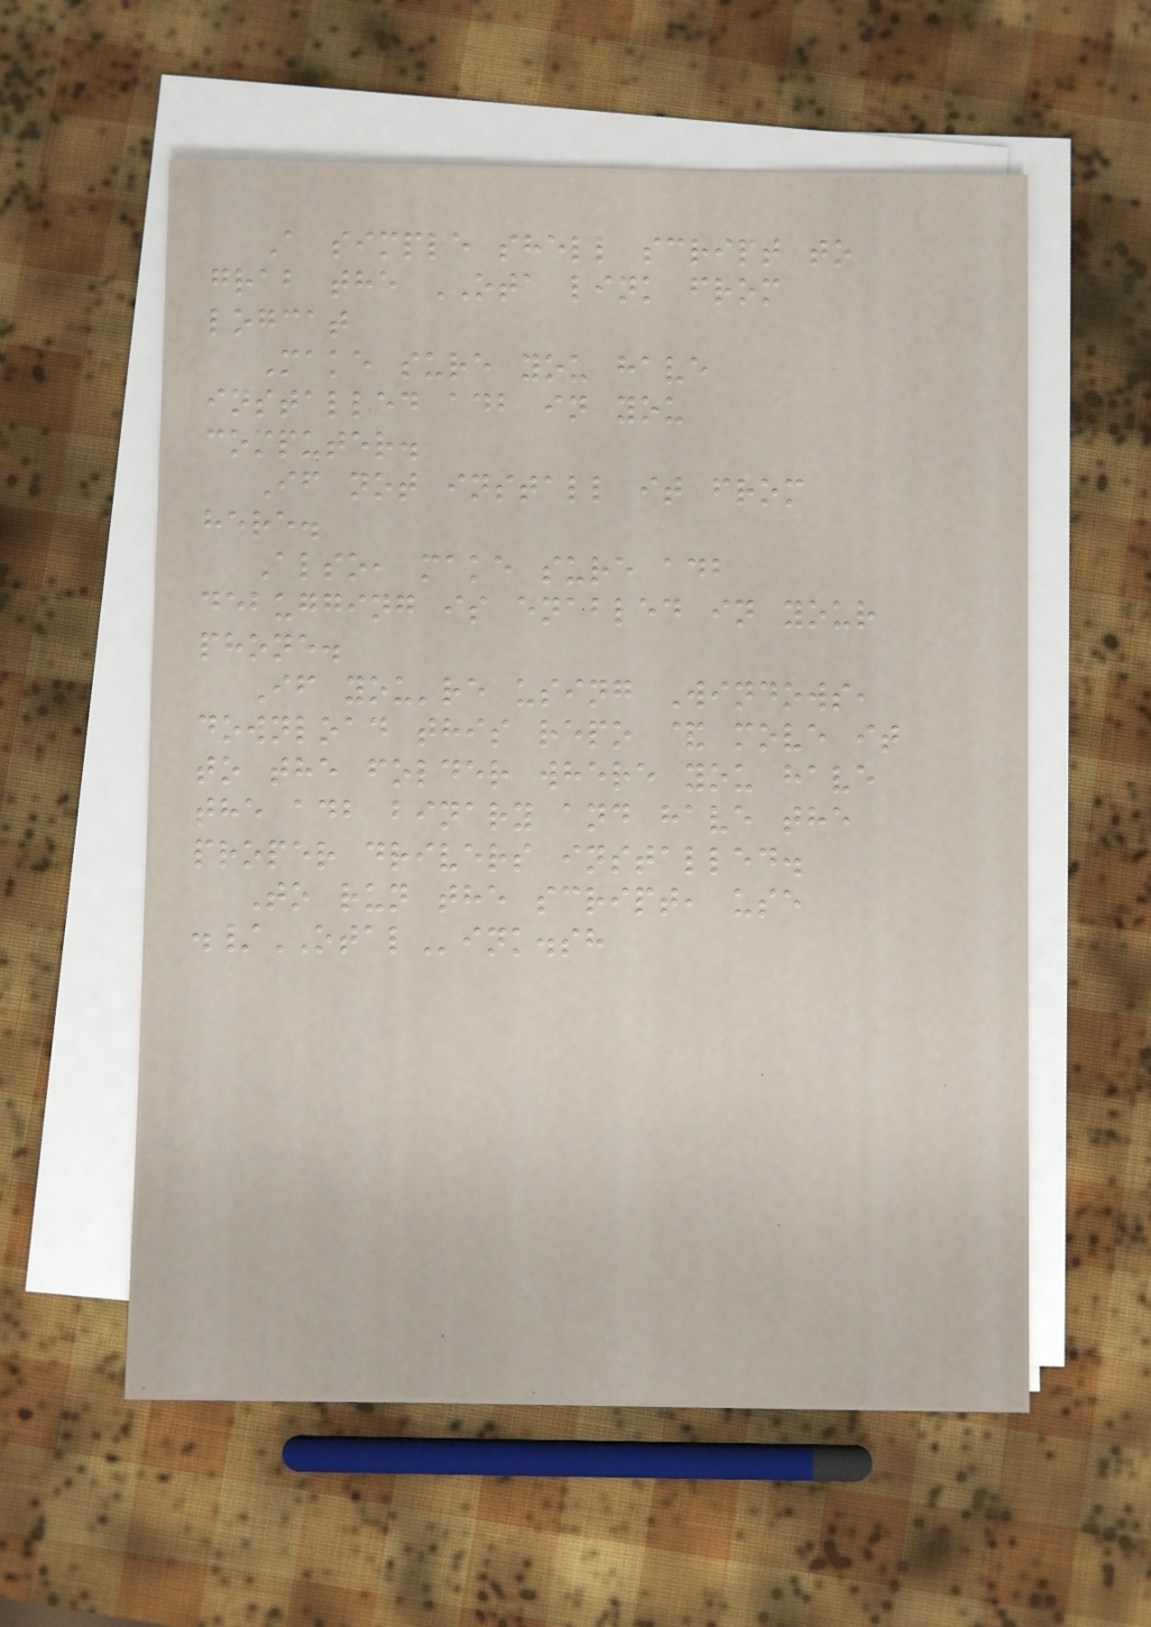A simple shell script to
grab the OTA link from
logcat
Make sure you have
installed adb in you
computer.
If not install it from
here.
Also, make sure adb
debugging is enabled in your
phone.
If you're using Windows,
download this repo & move it
to the folder where you have
the adb binary and have the
proper drivers installed.
To run the script, use
./OTALink.sh
